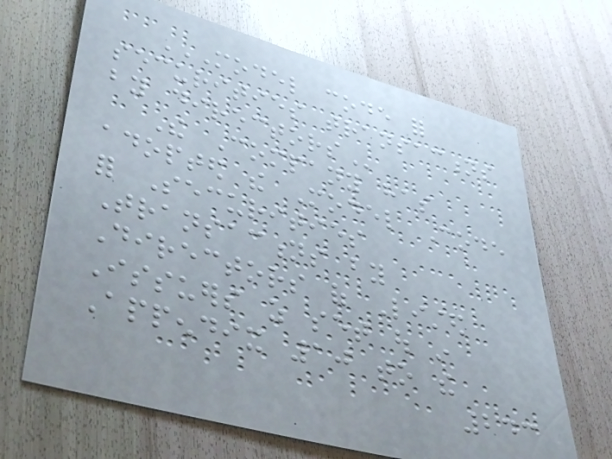MODEL CODE FOR
SECURITIES TRANSACTIONS
BY DIRECTORS
The Company has
adopted the Model Code
for Securities
Transactions by
Directors of Listed
Issuers as set out in
Appendix 10 to the
243
